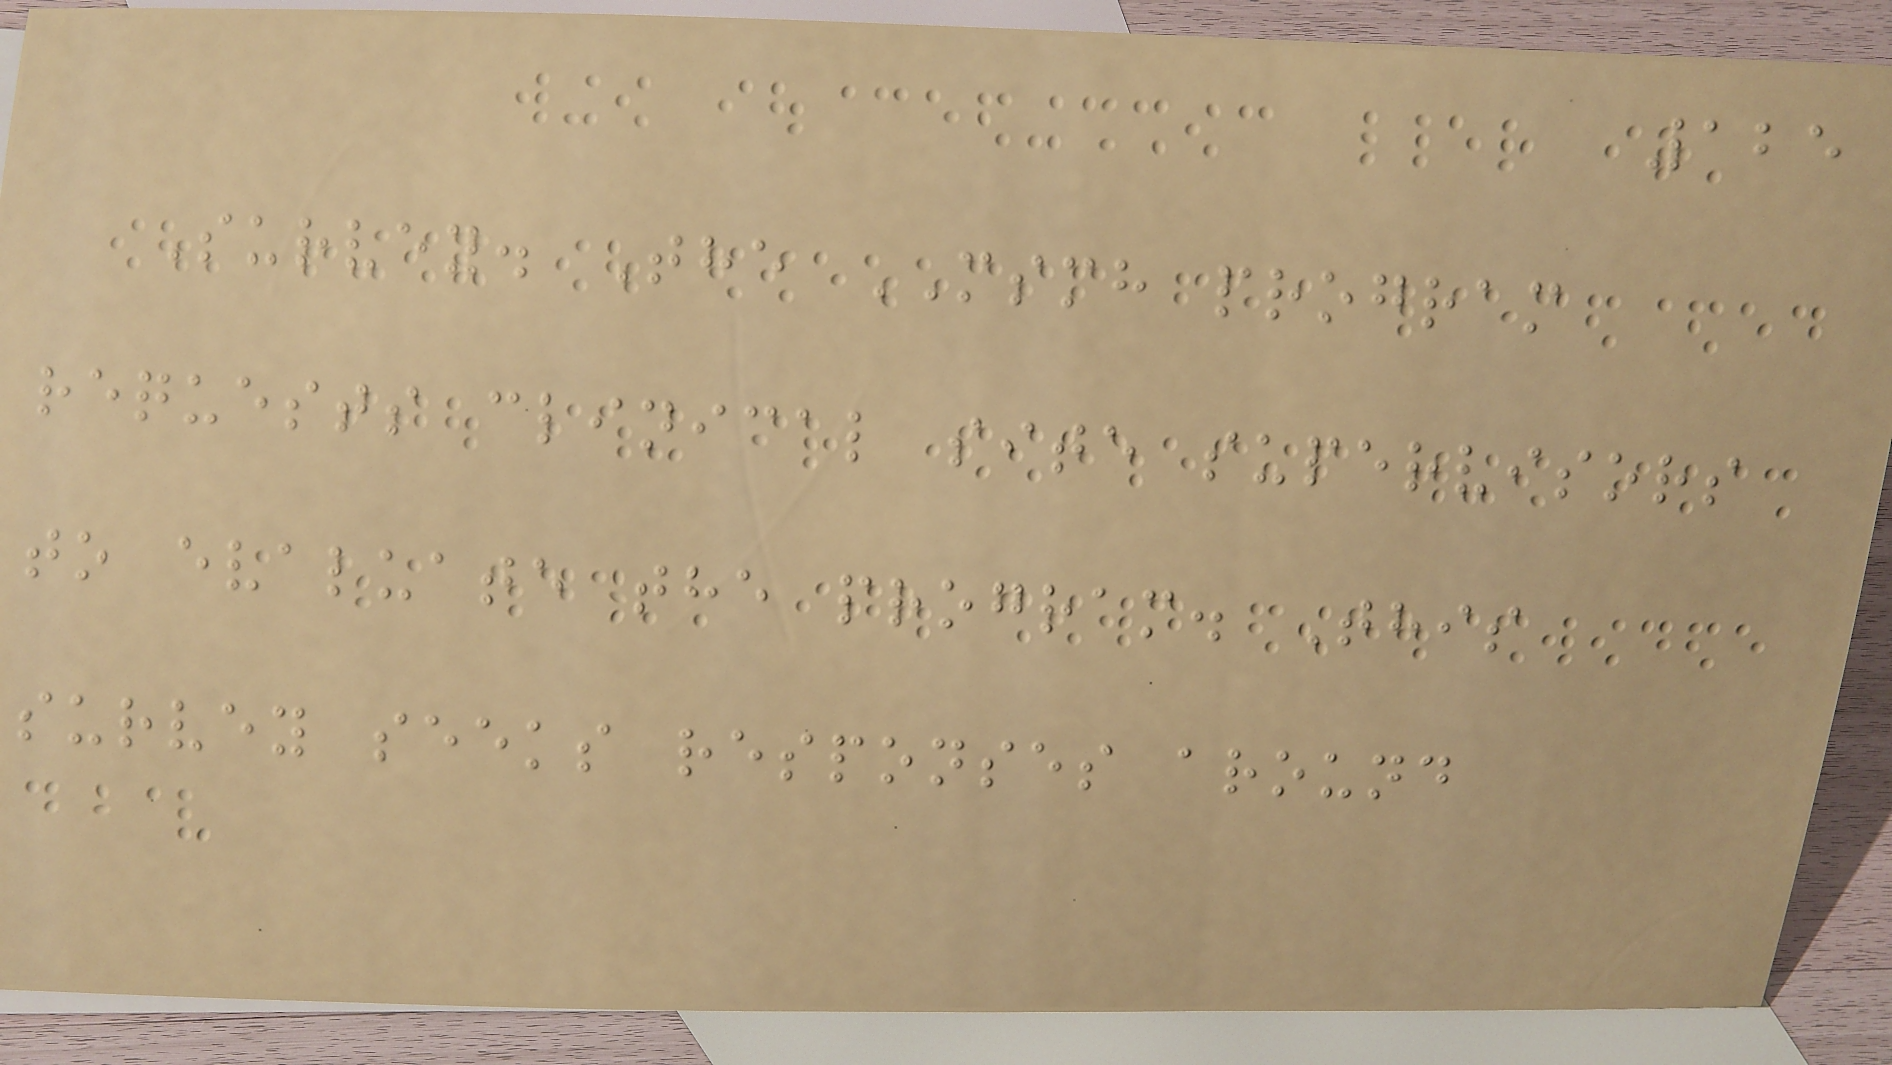125
Survey. The MSMH program
requests clinical site supervisors
to evaluate the program. This
survey seeks responses around
